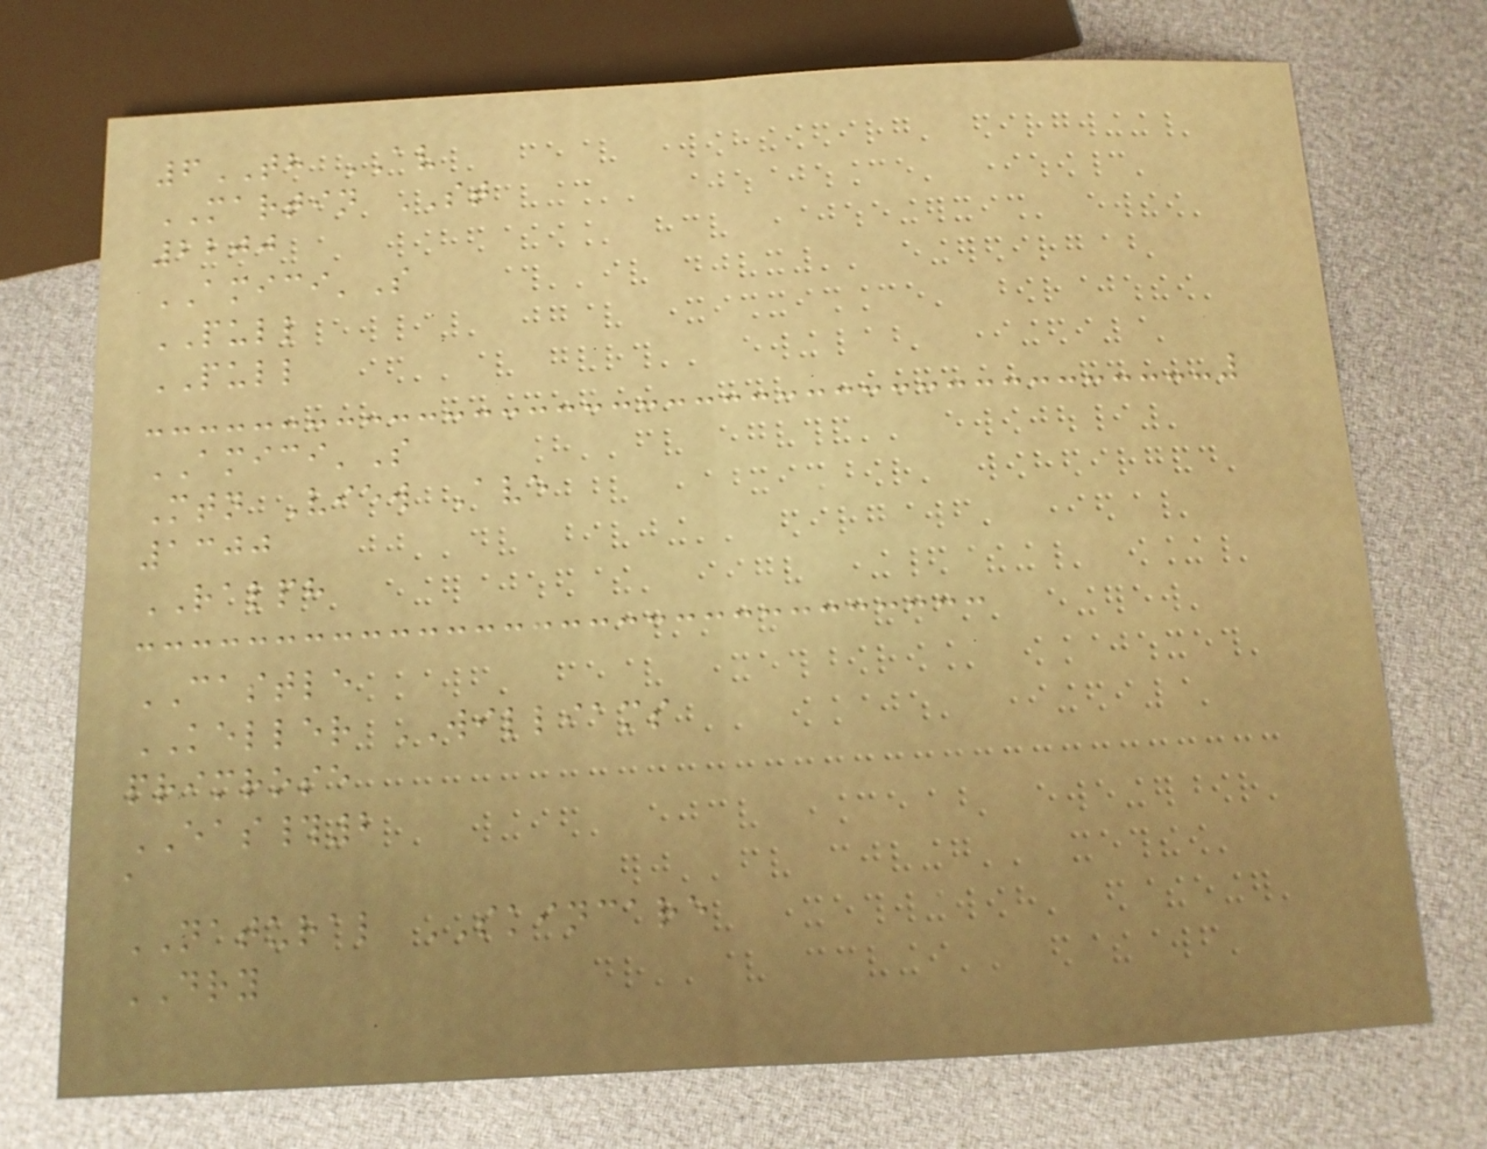6TH AV
MARTIN ST
2200
AMICI'S
PULL
PULL
AMICI'S
Mtn View Ave
1300
RALPH
CASTLE
KELLER WILLIAMS
primrose
EAS#2
a
NATURAL SKINCARE
DRY
